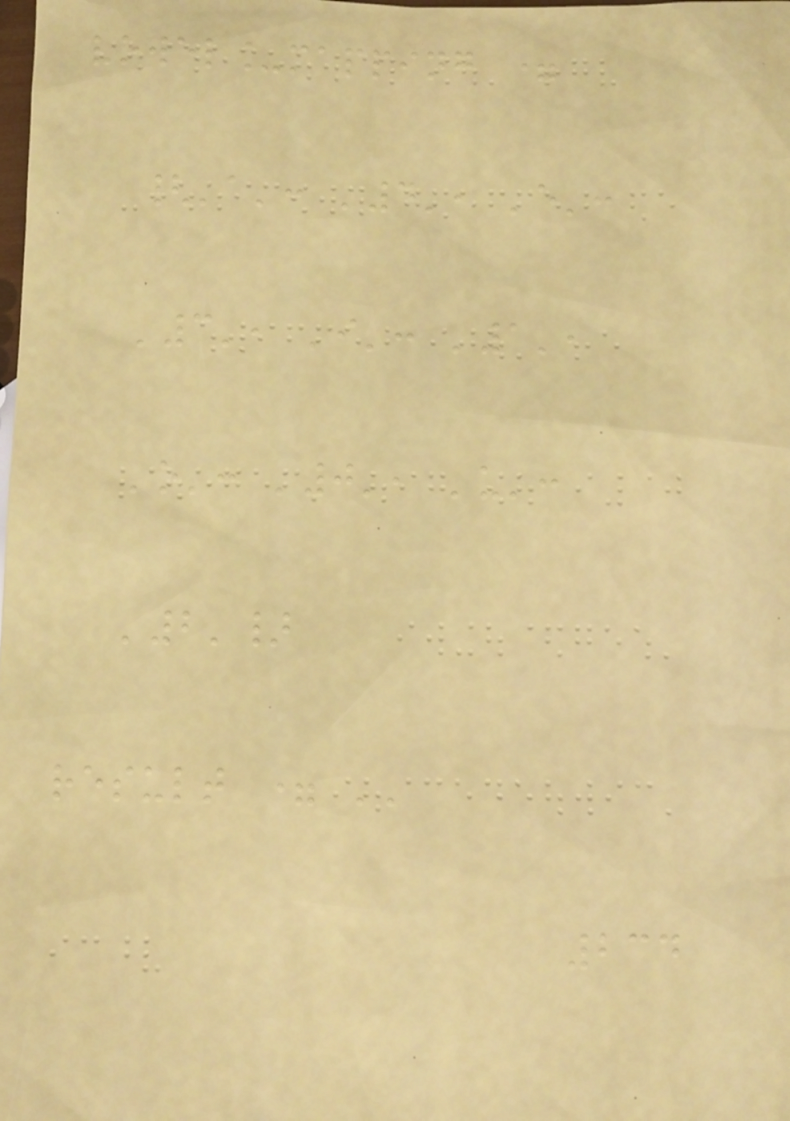vowel_mapping =
{'a': '4', 'e':
'3', 'i': '1',
'o': '0', 'u':
'2'}
result = ''
234
